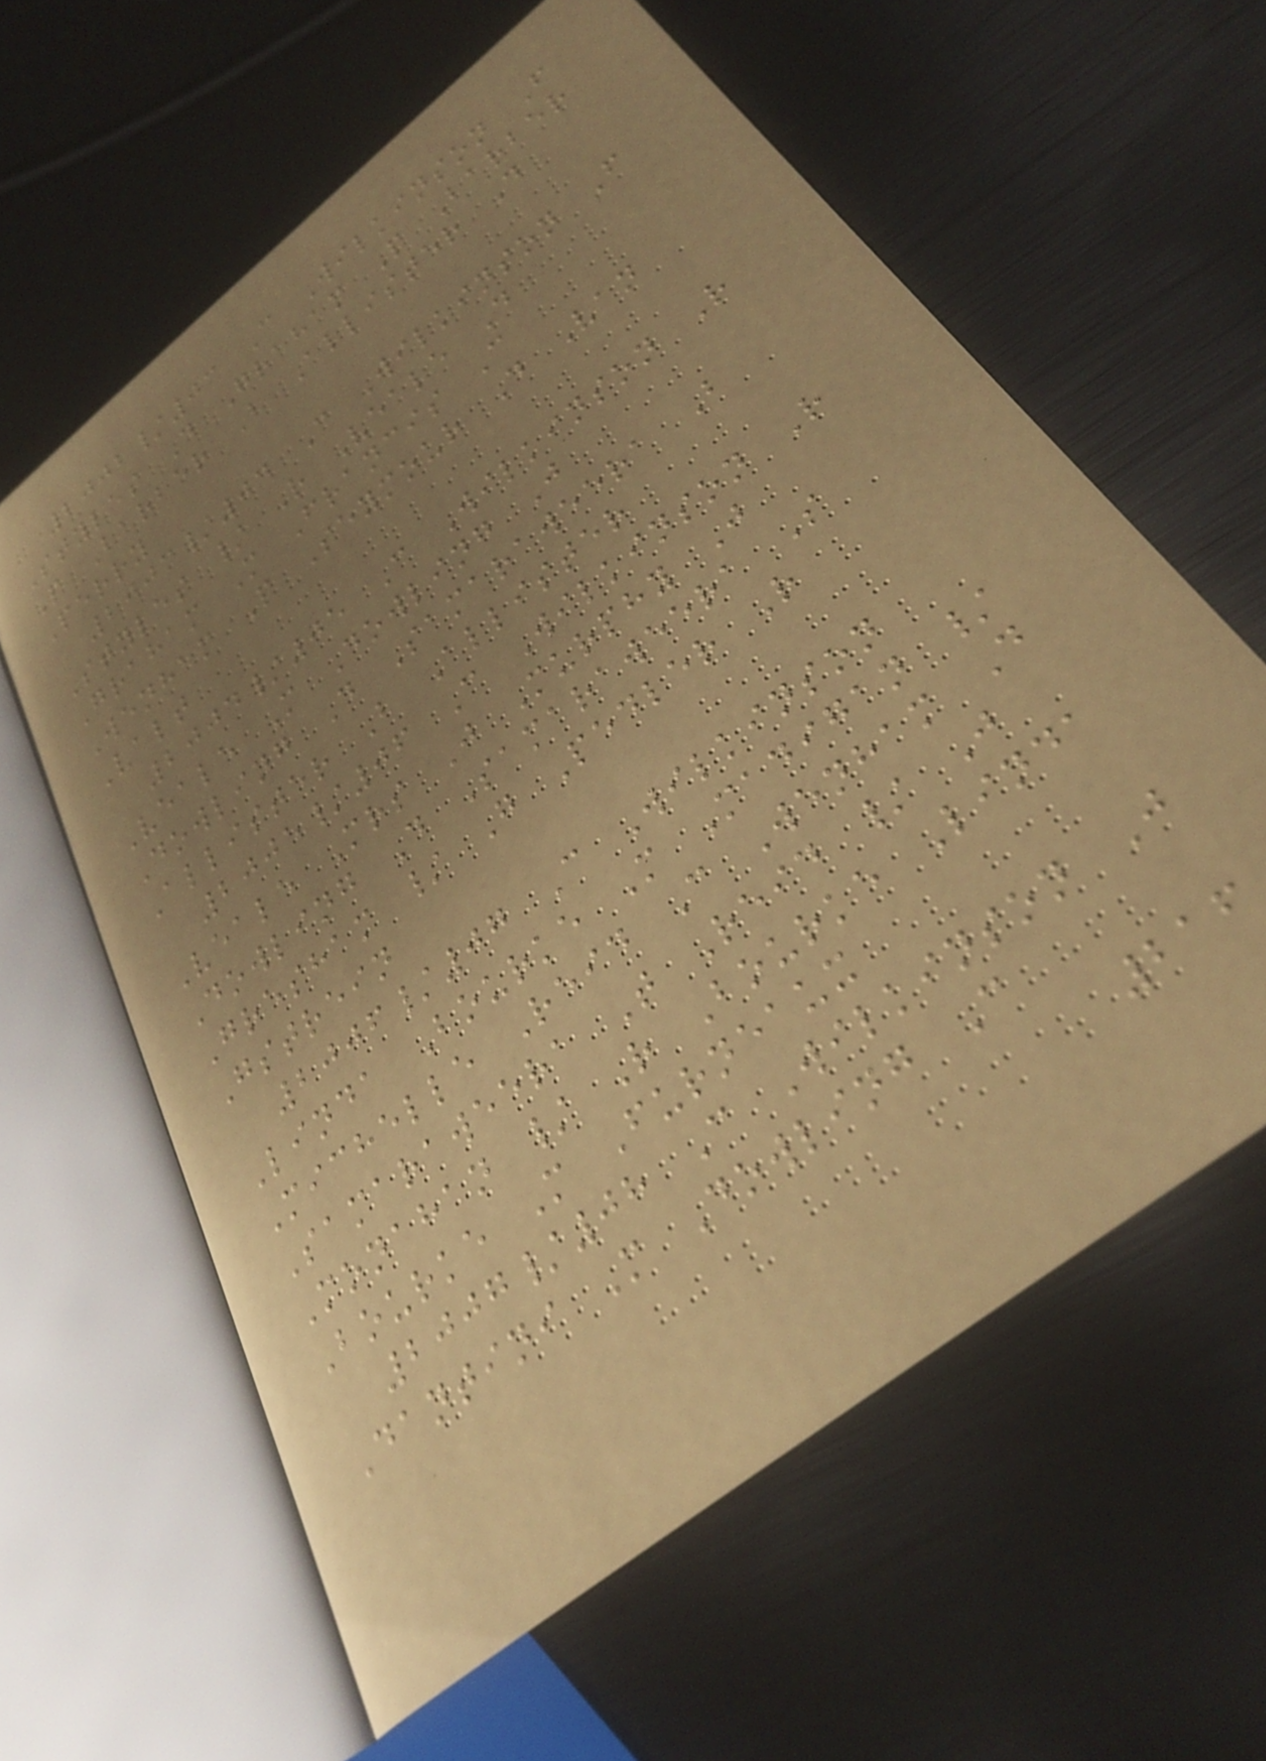2002/03 C Wilkinson F
Styles D Graham P Barber
P Barber B Allister D
Perry
2003/04 C Wilkinson F
Styles / R Veale D
Graham M Francis C
Wenham P Seymour D Van
Valt
2004/05 C Wilkinson R
Veale M Dowling J
Dowling D Samaraweera B
Allister B Allister
2005/06 C Wilkinson R
Veale Mrs J Murphy J
Dowling D Samaraweera S
Gresham / G Pedler R
Gstrein
2006/07 C Wilkinson
Linda Bourke M Madigan /
Michelle Reid C Wenham D
Samaraweera T Reid / J
Monahan / R Bourke Linda
Bourke M Furneaux
2007/08 C Wilkinson J
Dantini M Dowling C
216
